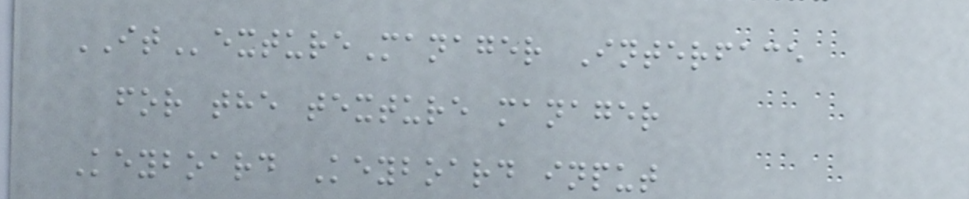ITextureManager Interface
for the texture manager
Keyboard Keyboard input
